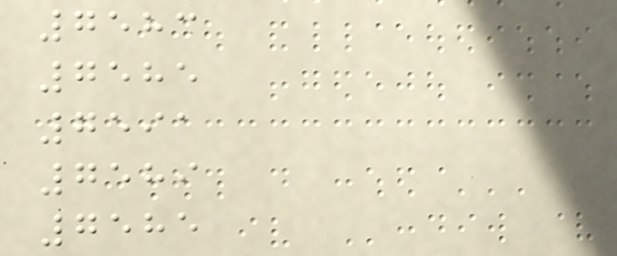7583
7585
7591
7589
7585
